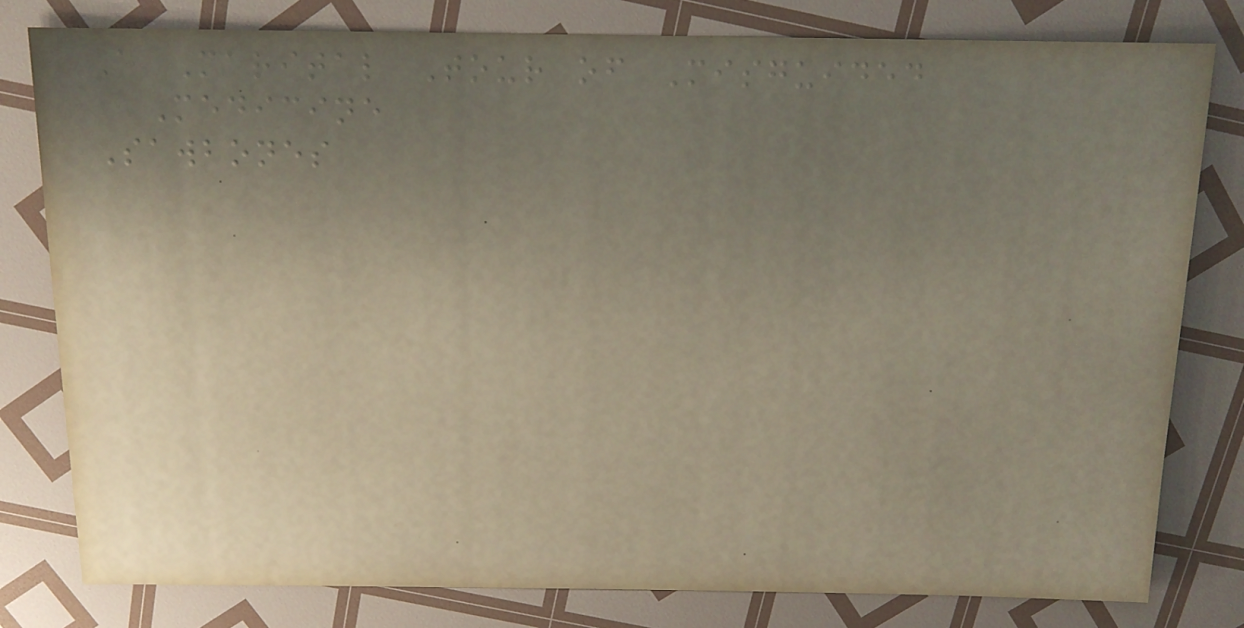A Marital Tour of Misguided
Medicine
Sawbones
